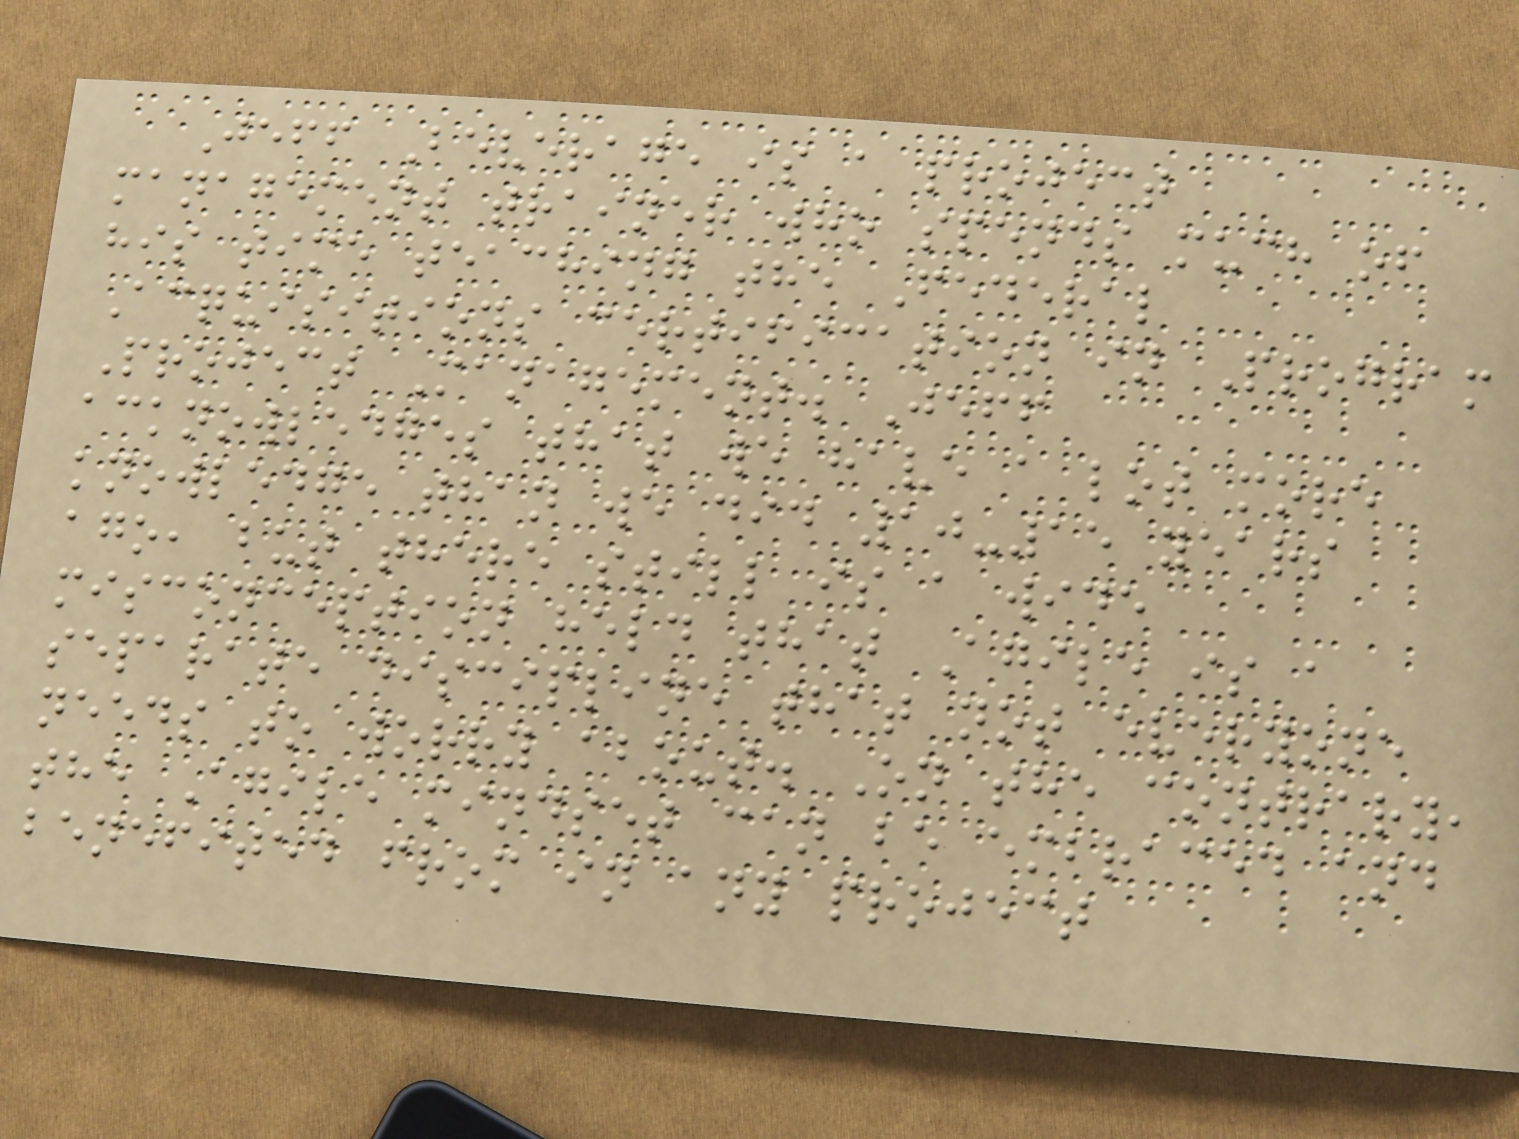Jeff Beverage is a project
management trainer who spends much of
his time teaching the Federal
Acquisitions certification in Program
Project Management. Jeff
acknowledges that we have a lot more
knowledge than we did 10-15 years
ago, but there still is a wide
misconception held that Agile is a
separate discipline that not everyone
needs to worry about. On the contrary,
the Agile mindset can be embraced and
benefited from in any project
